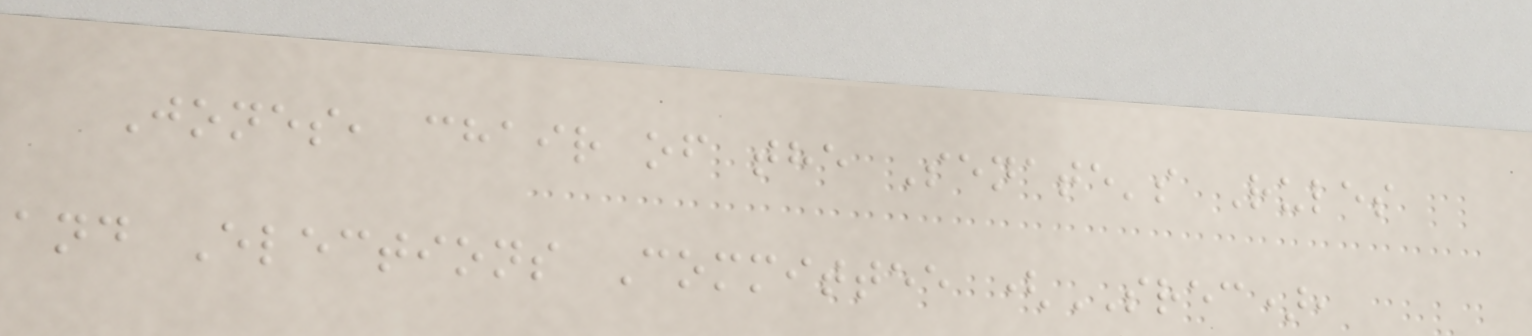Jones, chair of the Senate's Rules
and Elections Committee (SREC),
